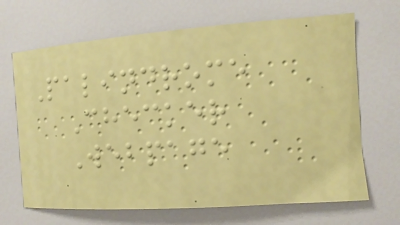Palindrome
Checker
Webpage
